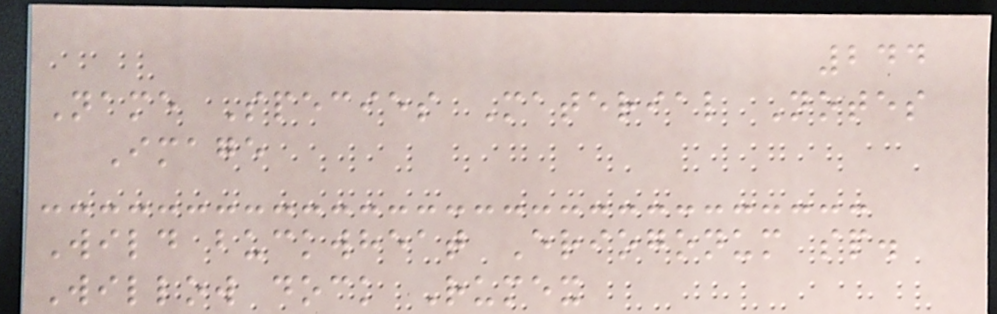244
Name Species Material Notes
Image
Wild buckwheat Eriogonum sp.
Willow dock Rumex
